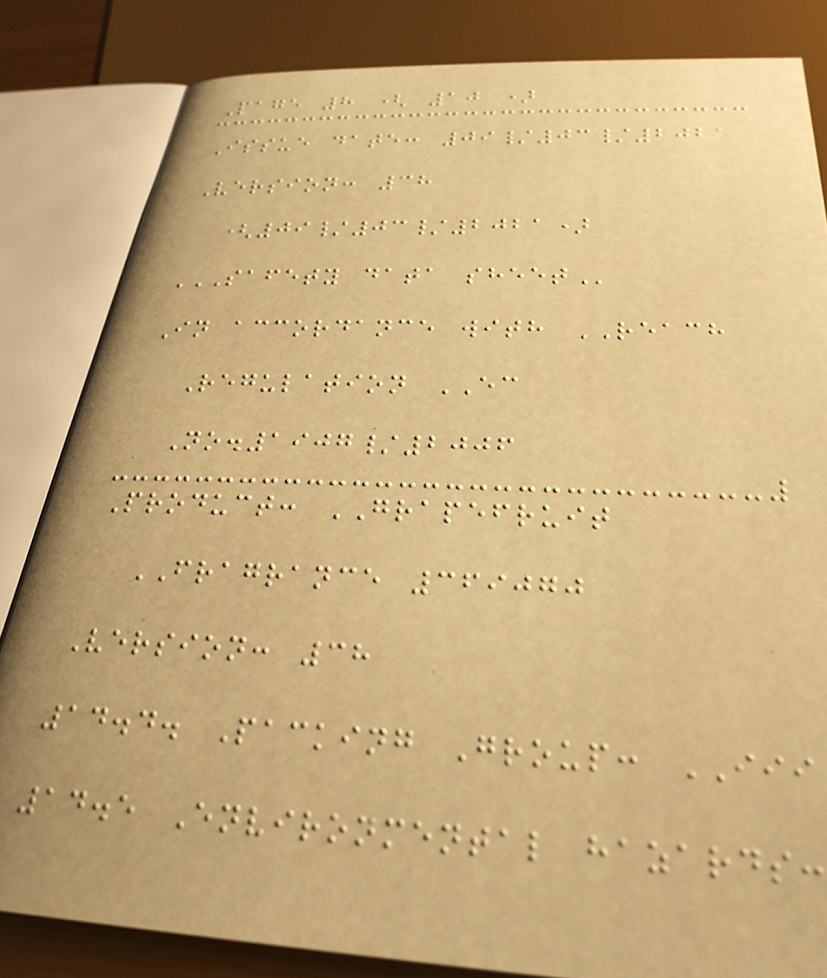Page 8 ( 10 )
Issue date: 09/03/2021
Version: 38
(09/03/2021)
SAFETY DATA SHEET
In accordance with REACH
Regulation EC
No.1907/2006
Product: GRAPEFRUIT
FRAGRANCE 369070
Version: 38
14.4. Packing Group: III
14.5 Environmental hazards:
